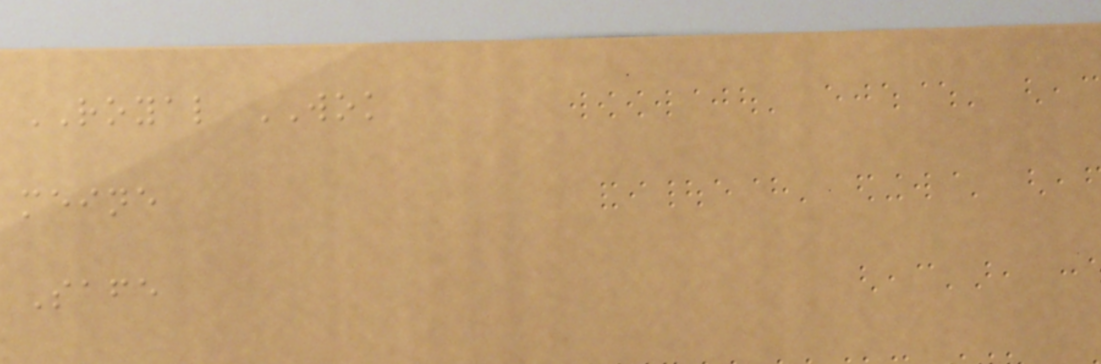ROYAL WOK
meine
Safe
